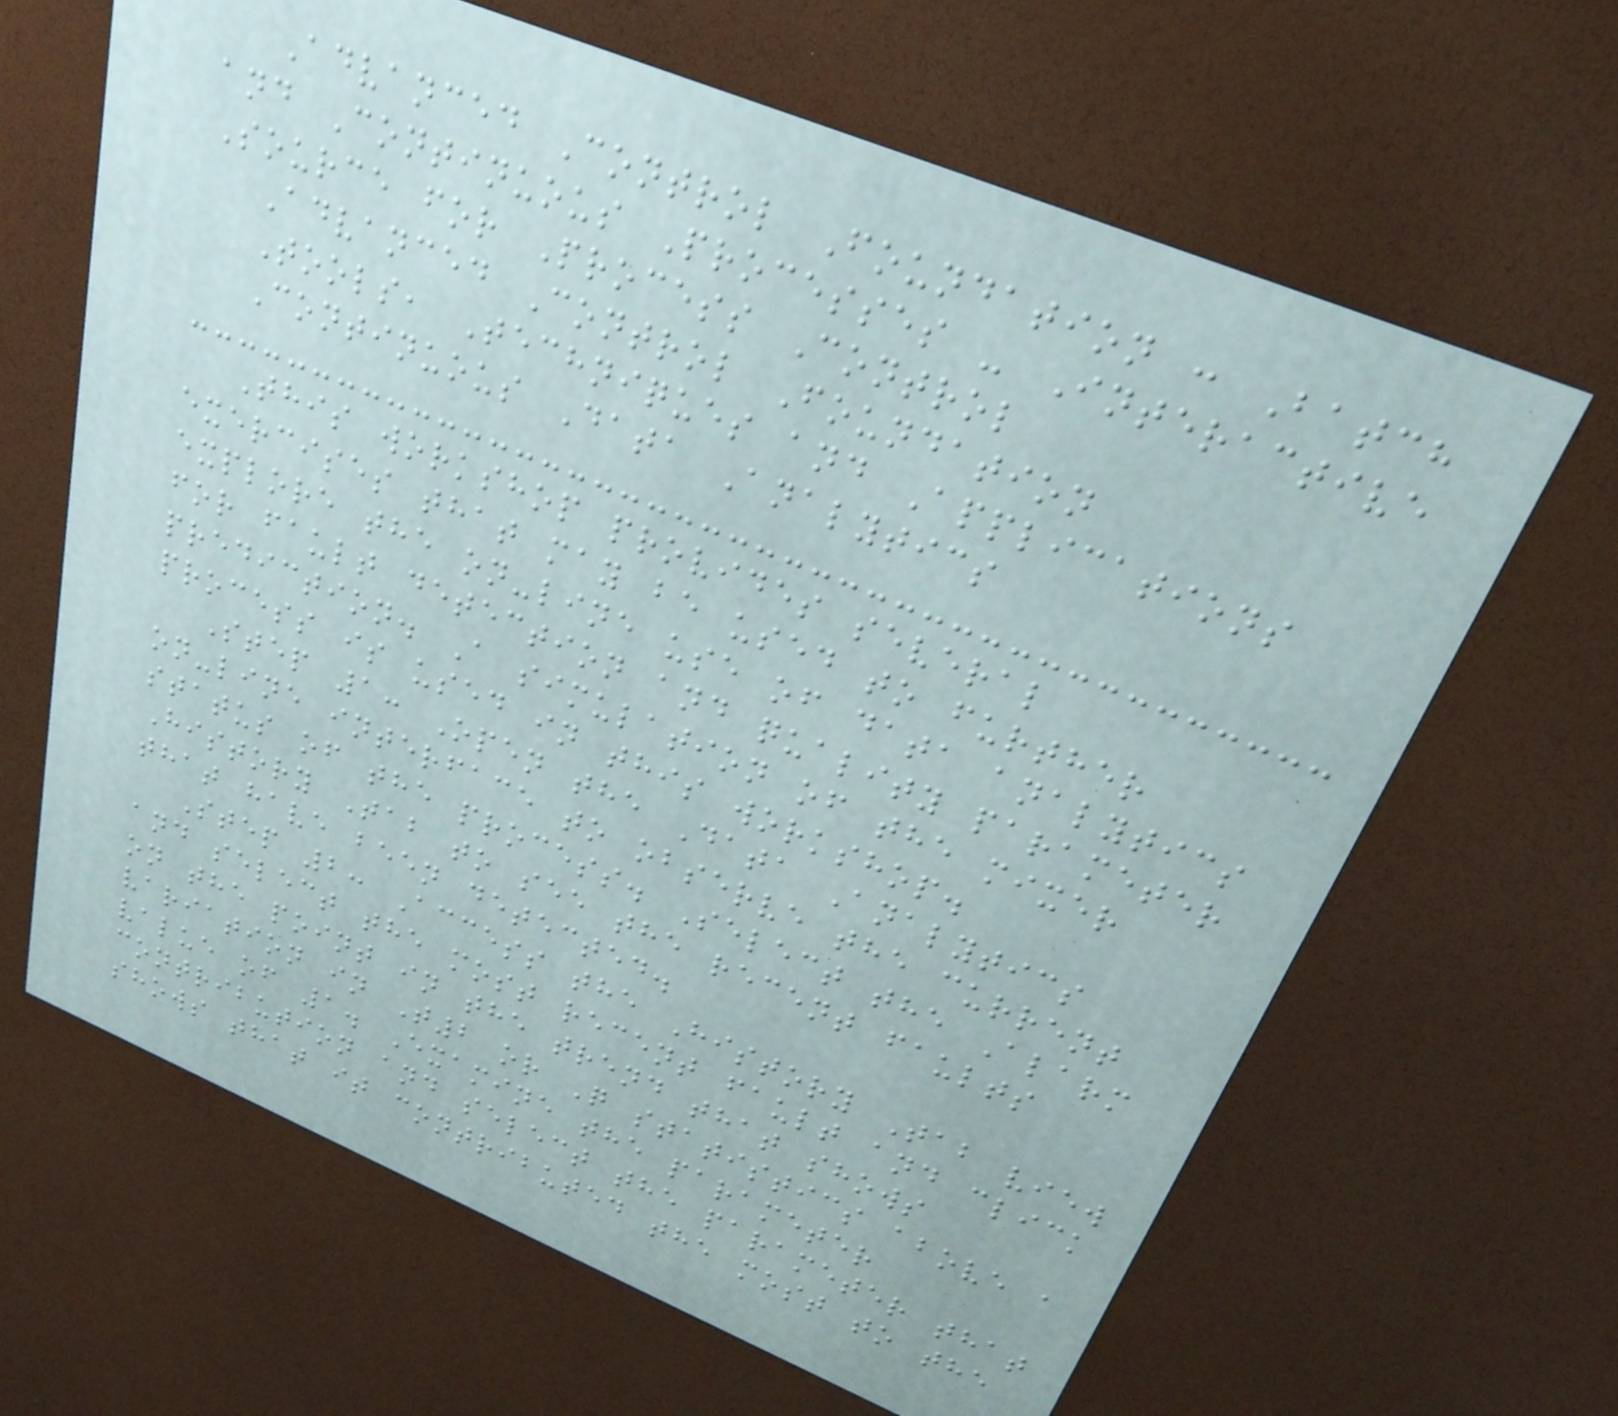Advanced Control Foundation : Batch
and Continuous Processes - Interactive
Source for Process Control
Advanced Control Foundation
Tools, Techniques and Applications
Continuous Data Analytics
This workshop provides several
exercises that may be used to further
explore the on-line use of data analytics
for fault detection and quality parameter
prediction. A simulation of the mixer
process is used in this workshop.
Step 1: Open the Data Analytics
on-line interface to observe the current
status of the process. Select the Alarm
History Tab to see the recent faults
that have been detected.
Step 2: Access the History Tab view
and select the most recent fault and click
on the point in the trend that shows
variation in T2 or Q statistics above a
value of 1. Examine the parameter
contribution and select the parameter that
shows that it contributed the most to the
